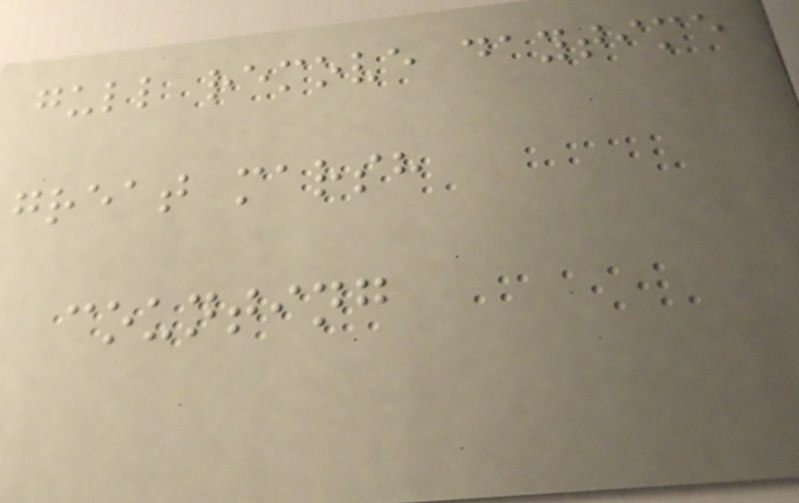gull remove daytime
great marsh
counting
